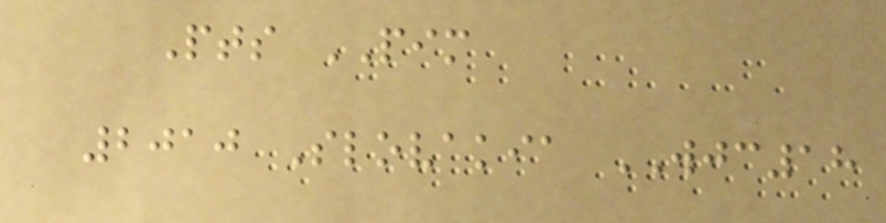Pts PIM
2010 Slovakia WJC18
